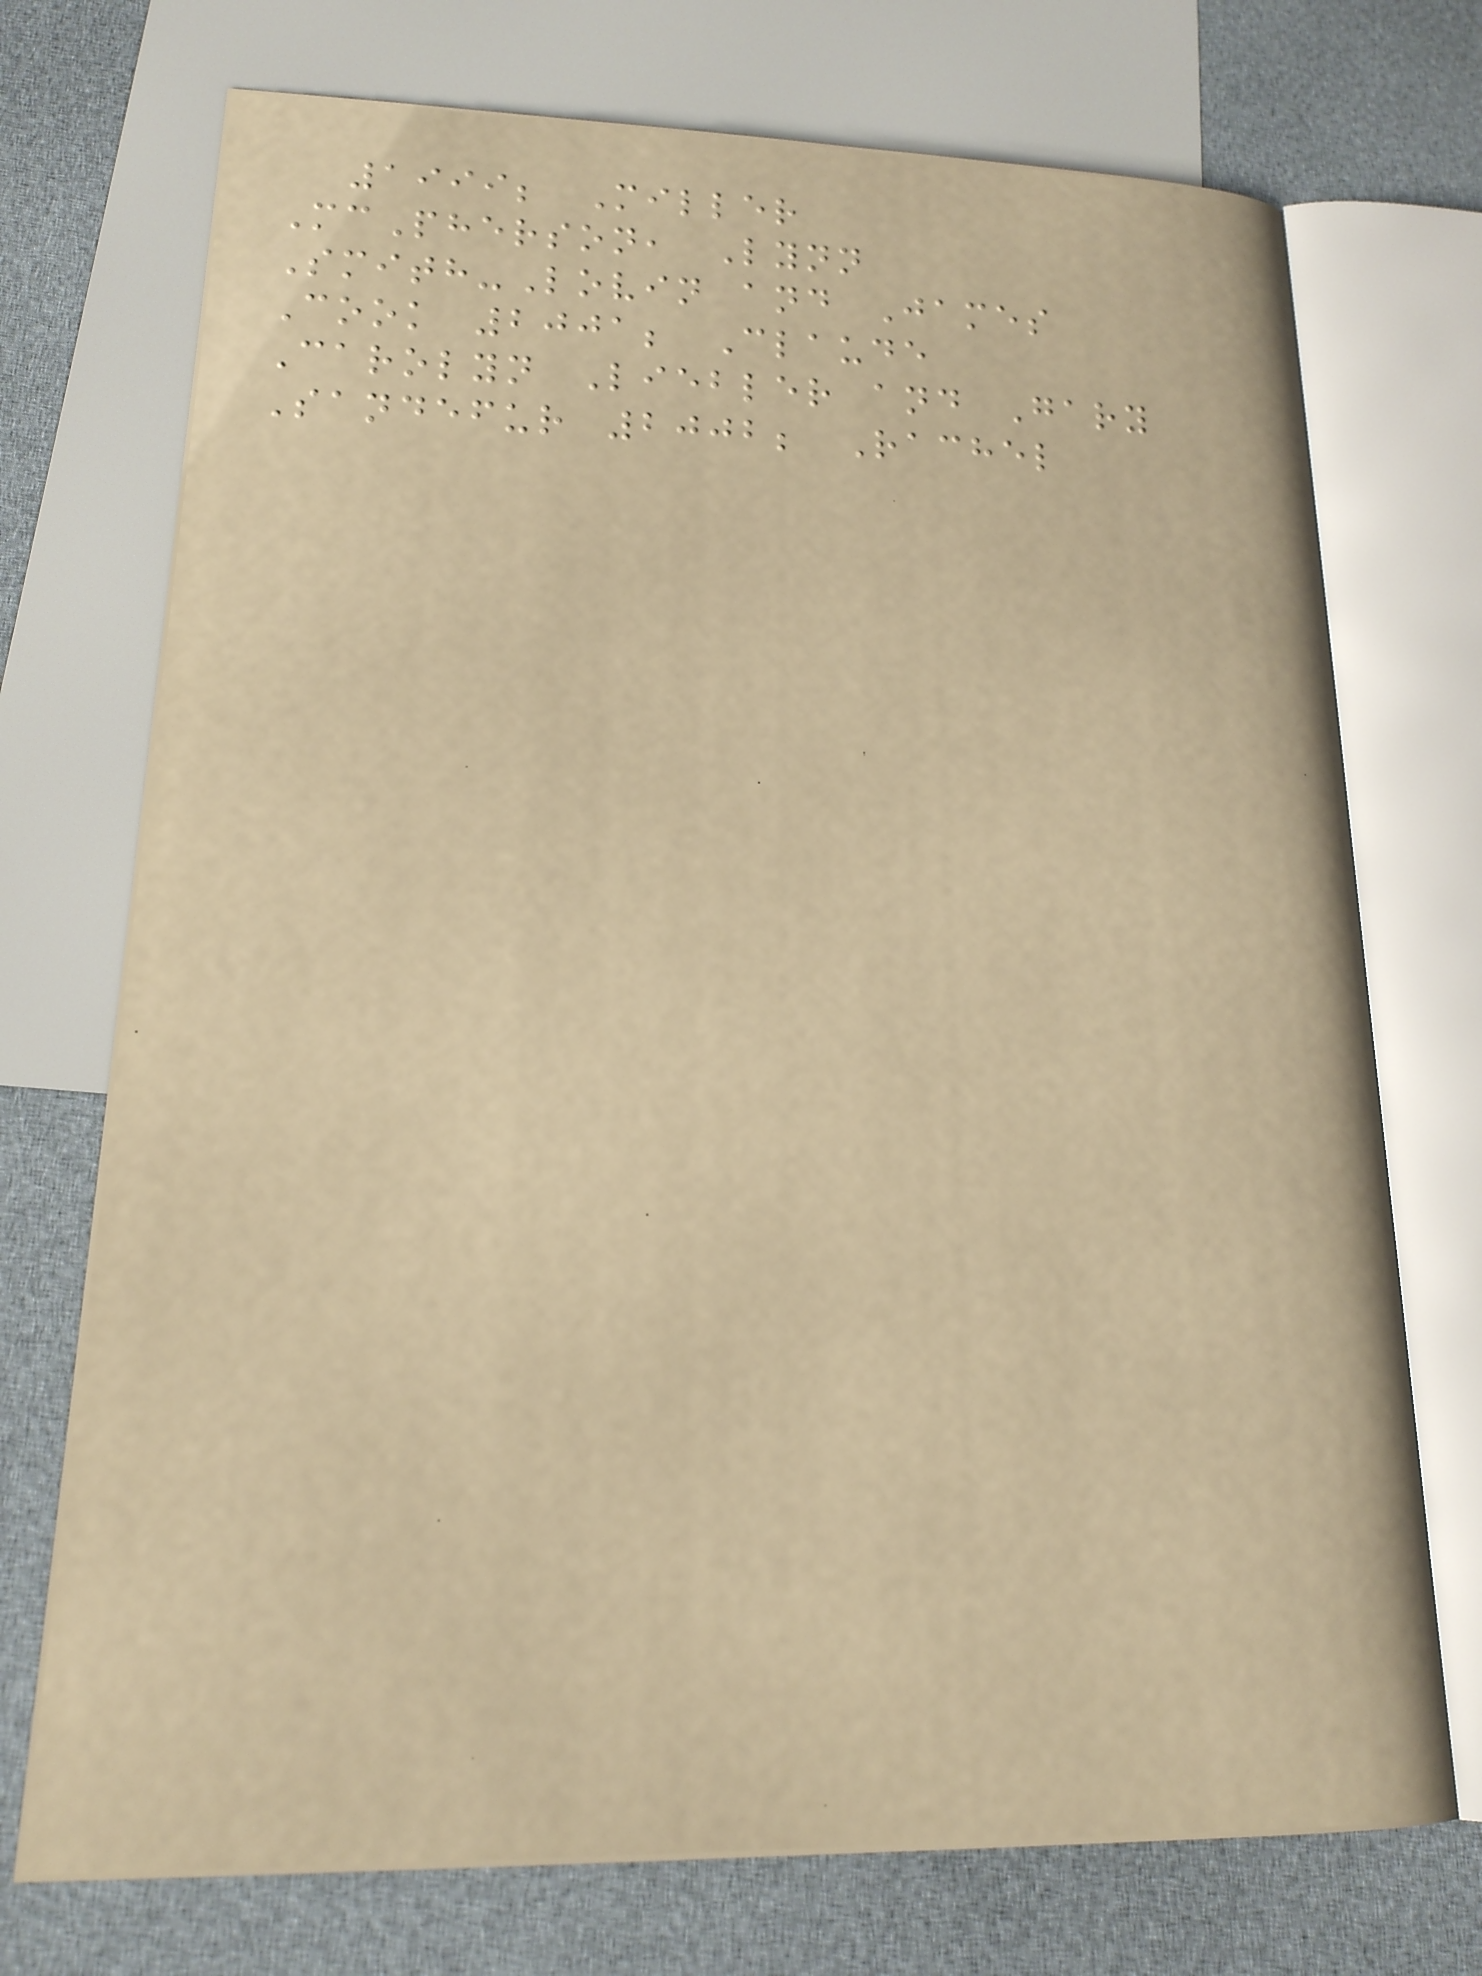1999; Miller
McPherson, Lynn
Smith-Lovin and James
Cook 2001; Claude
Carolyn Liebler and Gary
Sandefur 2002; Rachel
